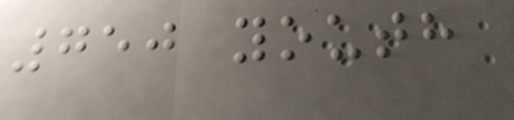750 youth
